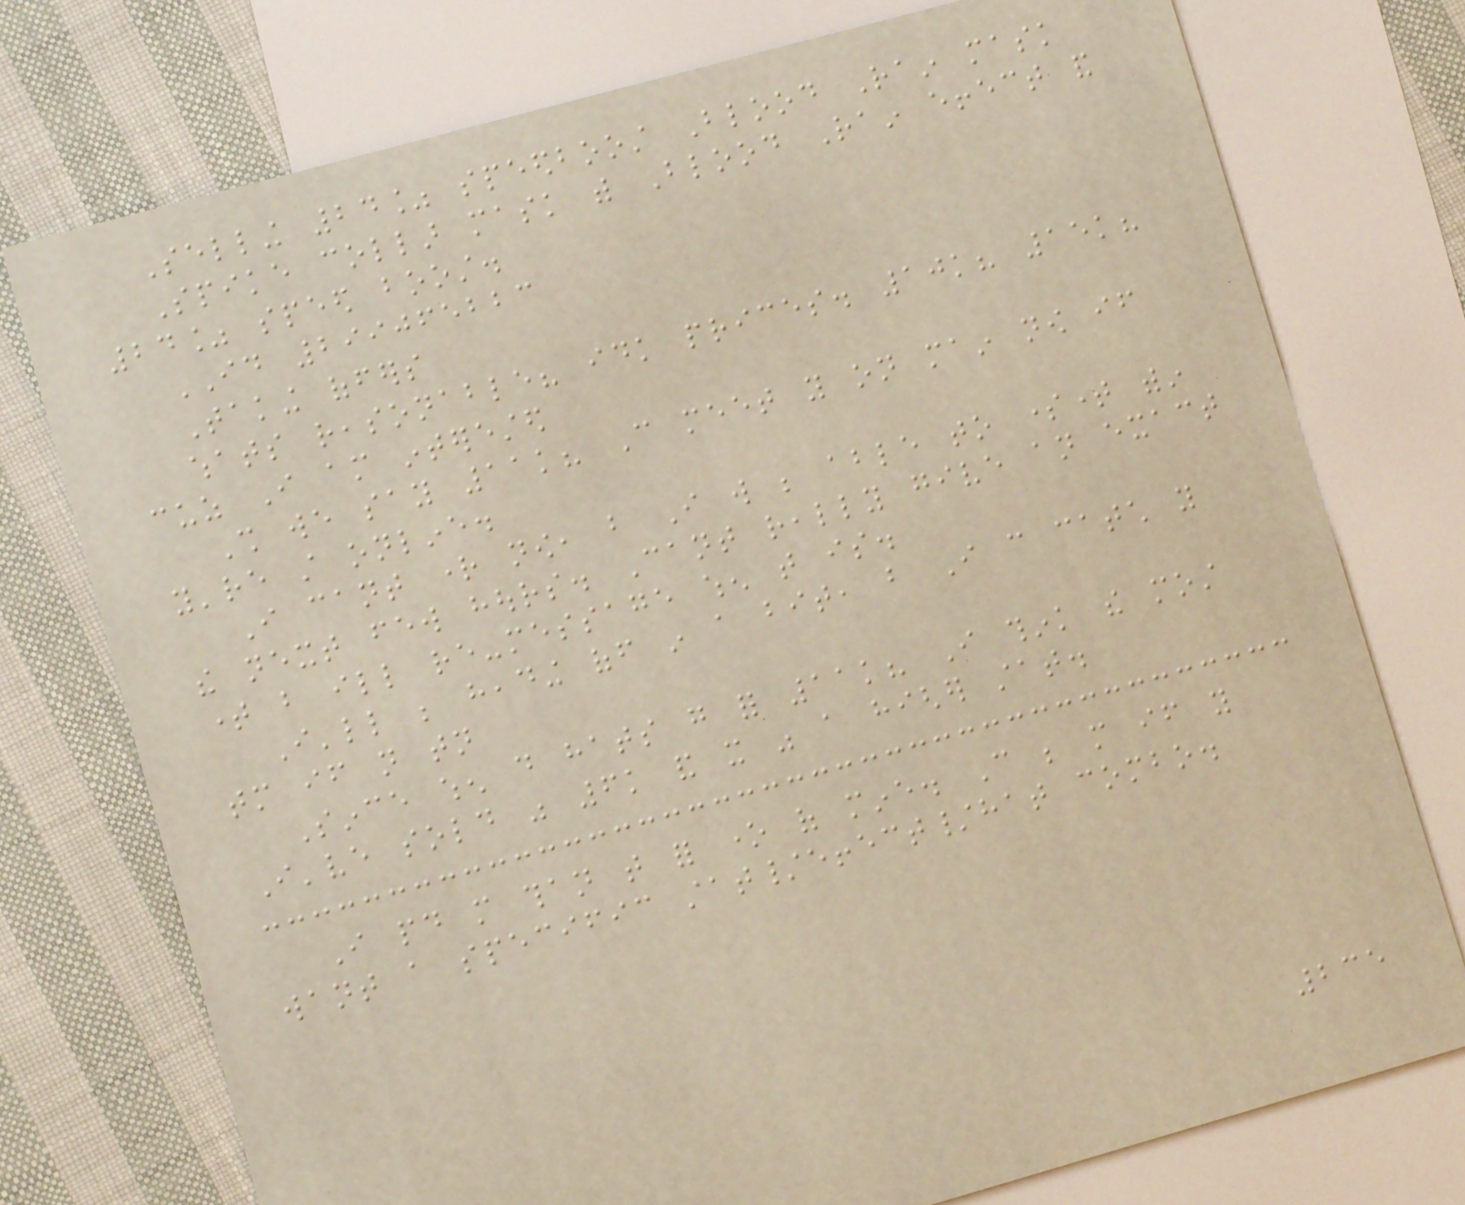Selling 24% speedboost Blood Rain mask
Spike collar mask with Blood Rain effect and
24% speed boost.
ID 299065223
Taking offers
whats reasonable? idk prices. 10k? 15k?
cuz I am interested
Shall we say 11k? Can meet you on main now if
you're still online.
I cant right now, but I will be able to sometime within
the next few hours. Cant really give an exact
time but ill re-message when that is.
I'll be heading off in a bit, but I can catch you
tomorrow if not tonight
Since when do hats go for 11k? I think the most
I've sold was 6k and it was a higher stat.
I paid more than that for one of mine. Can be more if you
want a specific stat/effect/hat combo.
235
